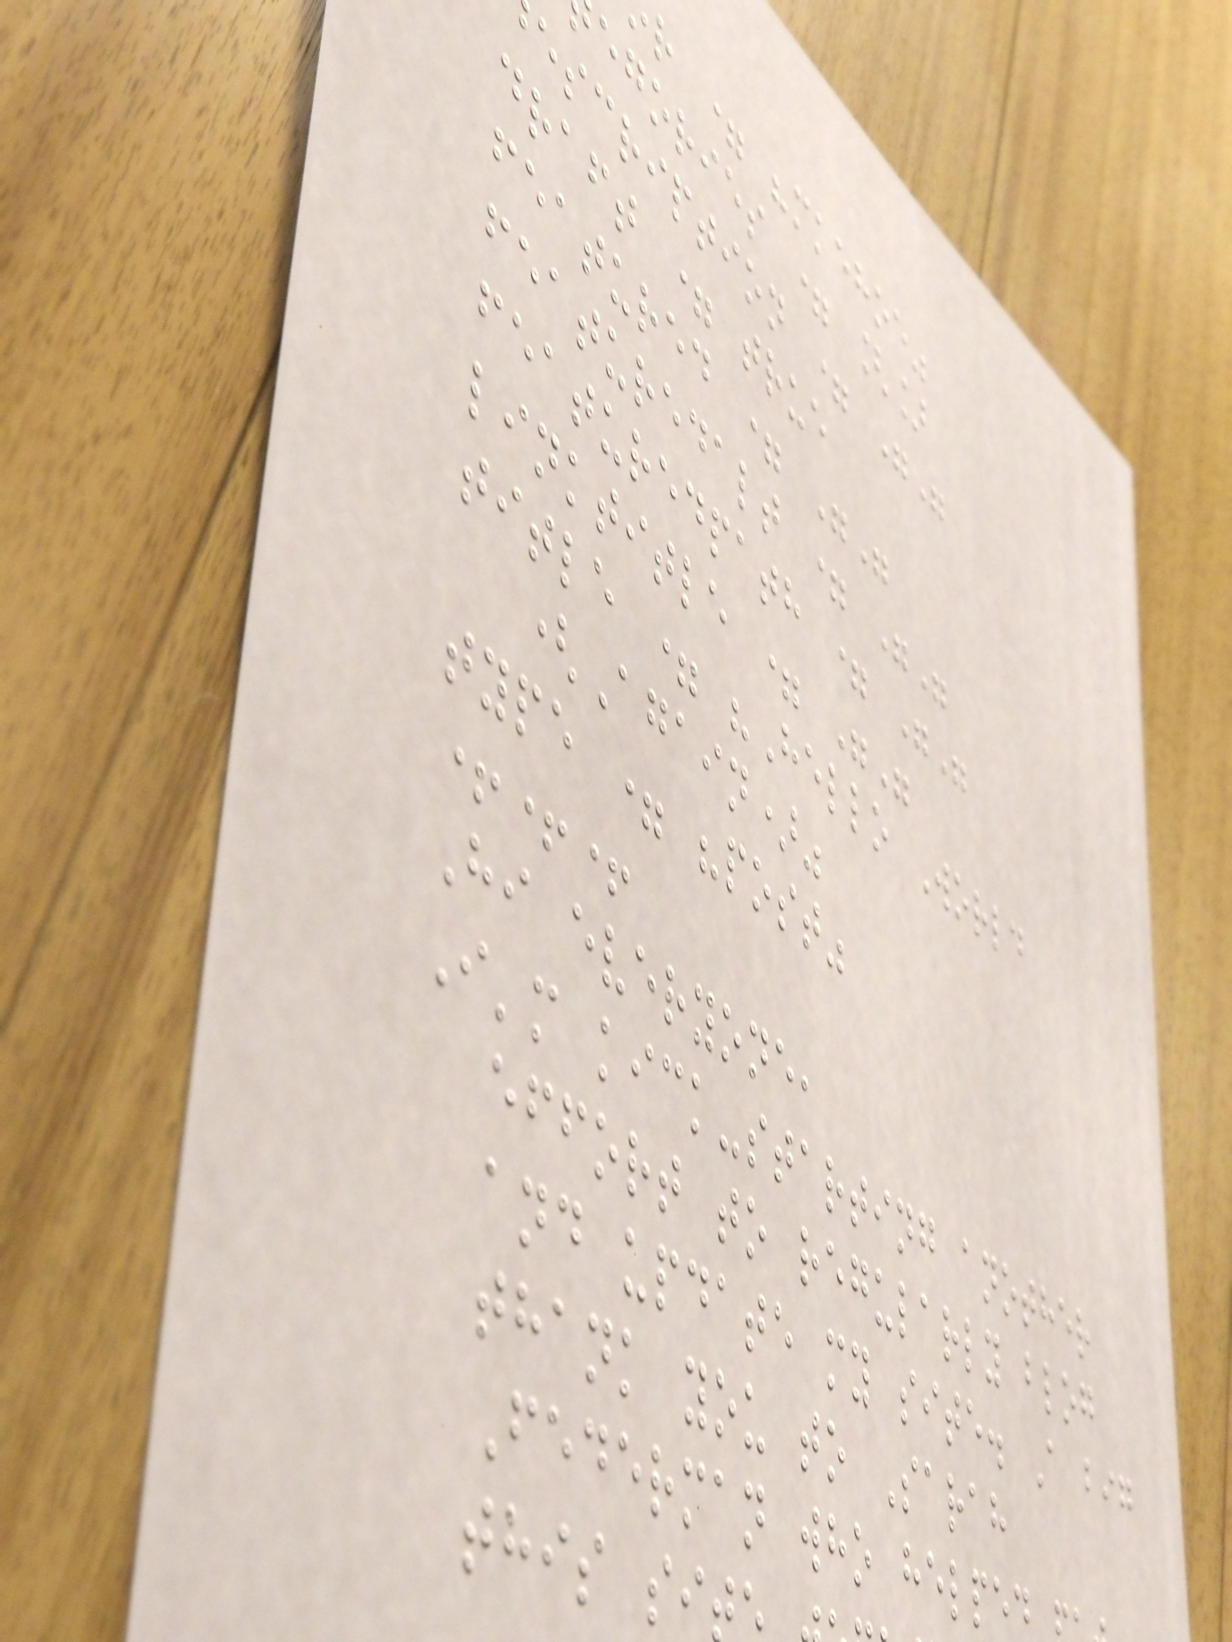r = "mkehoe"
egories = []
escription = ""
draft = true
featured = ""
featuredalt = ""
featuredpath = ""
linktitle = ""
title = "Hello World
(Again)"
type = "post"
+++
Hi everyone,
I'm kick-starting another
effort to regularly blog
and update my site. A big
thank you to Sarah
Federman who helpe
this si
